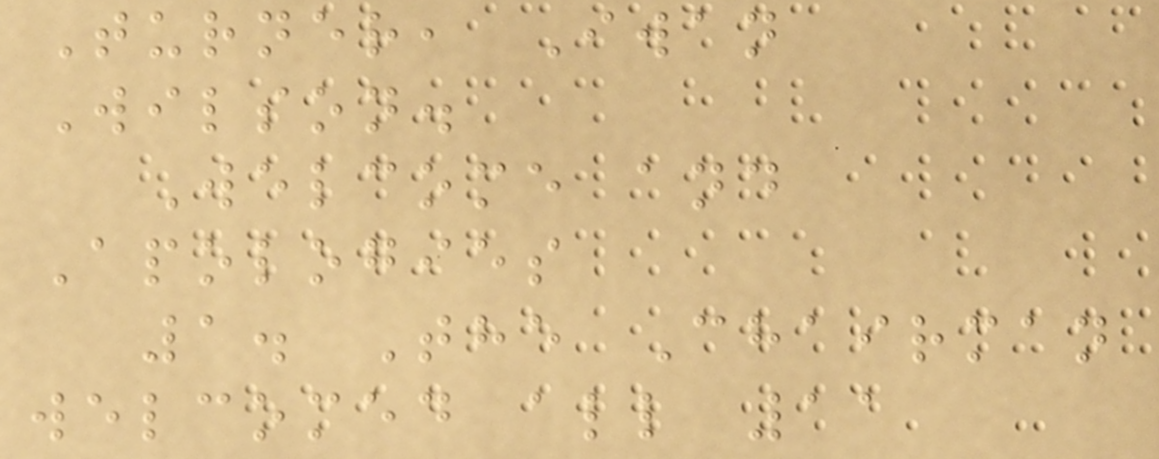Turner, Iwan
Wilson.
Welcome and
Apologies
1. The Chairman
welcomed all 11
